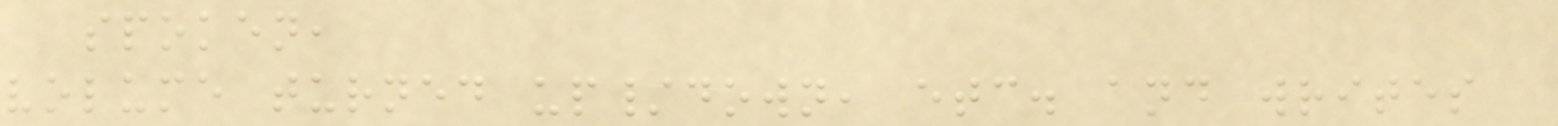spoken,
volume turned up/down, etc. and writes
